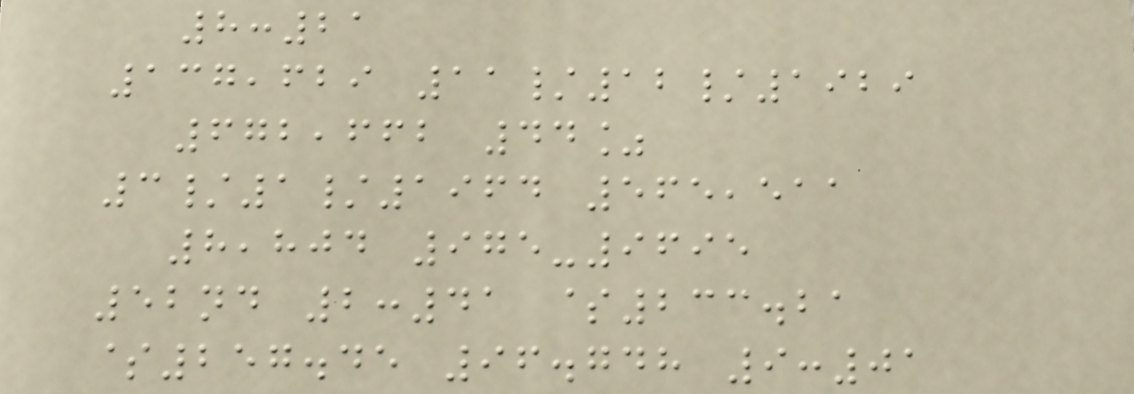8:21
137,629 11/12/1929
672,662 44%
3/1/1964 565,511
8,804 975-9695
52nd 2:41 $233.21
$257.45 96.748 9:01
